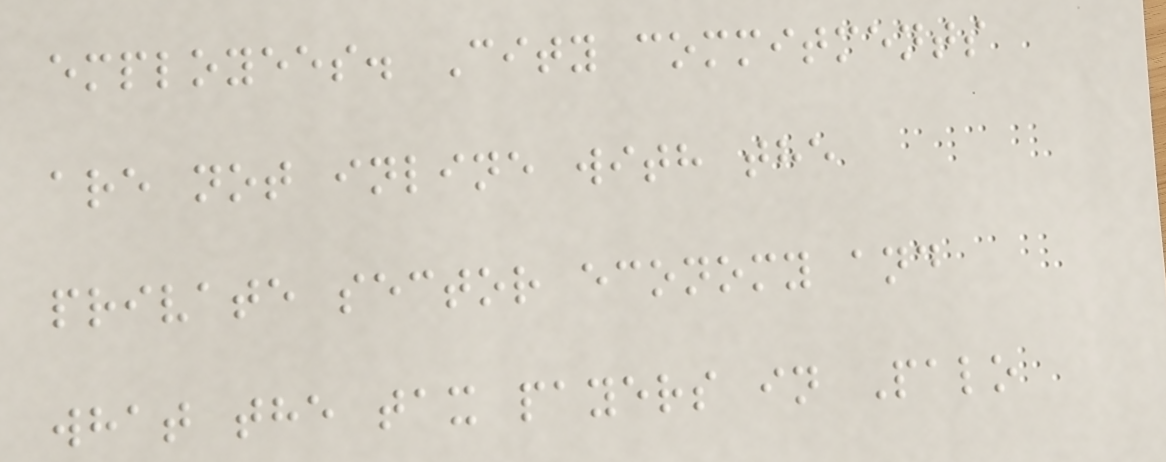employees. City commitments
are not inline with the
private sector economy and
what the tax payers in Palo
